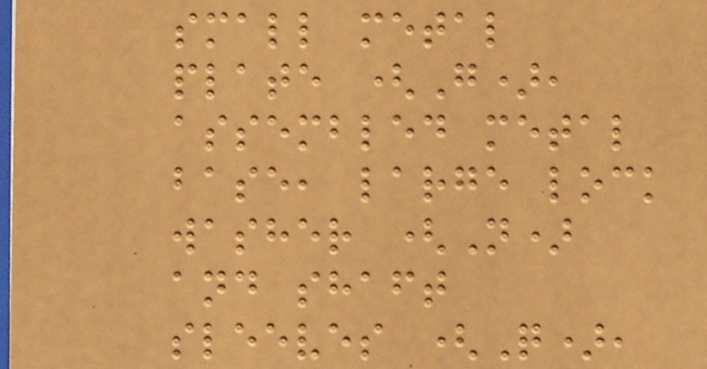small metal
plate (G),
assembled metal
base, large lock
washer (N)
and shaft
sleeves (Q),
